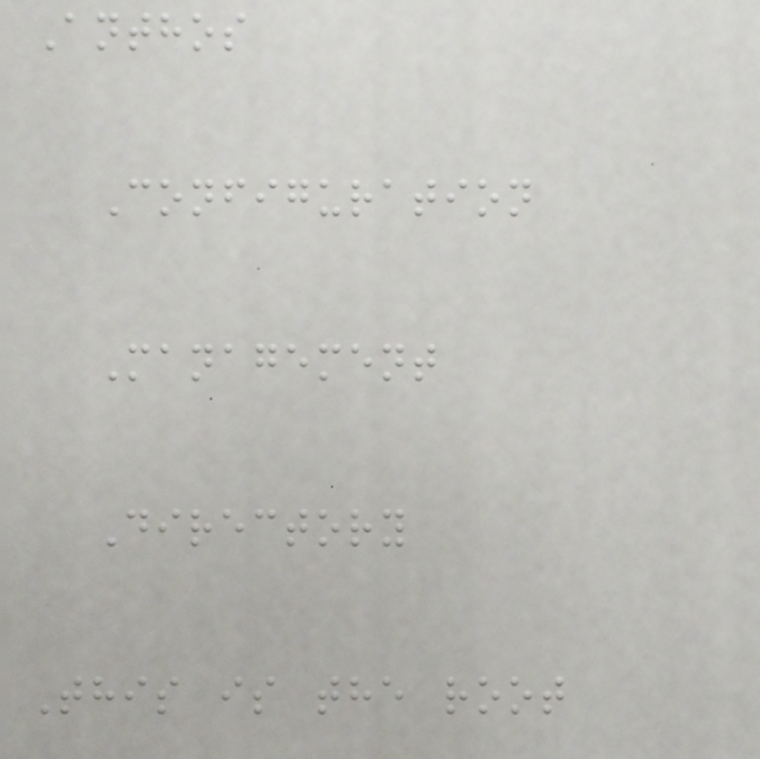Anthos
Configuration
Management
Directory
This is the root
